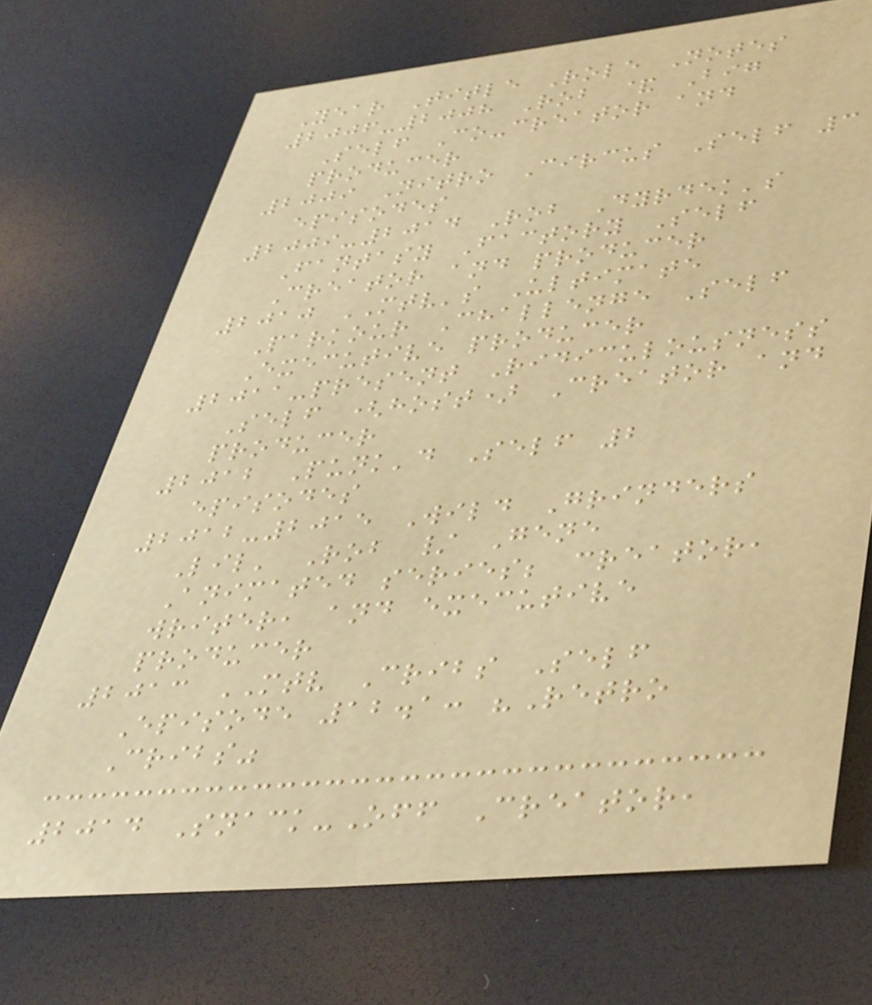Year Title Role Notes
2006-2008 Rob & Big
Self Co-creator and
producer
2009 Nitro Circus Self 3
episodes
2009-2014 Rob Dyrdek's
Fantasy Factory Self
Creator and producer
2010 MTV's Ultimate
Parkour Challenge Self
Executive producer
2011-present Ridiculousness
Self (host) Creator and
producer
2012 Punk'd Self 2
episodes
2012-2015 Wild Grinders
Lil' Rob / Gene
Animated series; creator,
writer, and executive
producer
2013 MTV Cribs Self
Episode 12.1: "Retro
Cribs"
2014 Snack-Off Creator,
